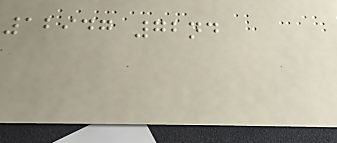12947 72nd
